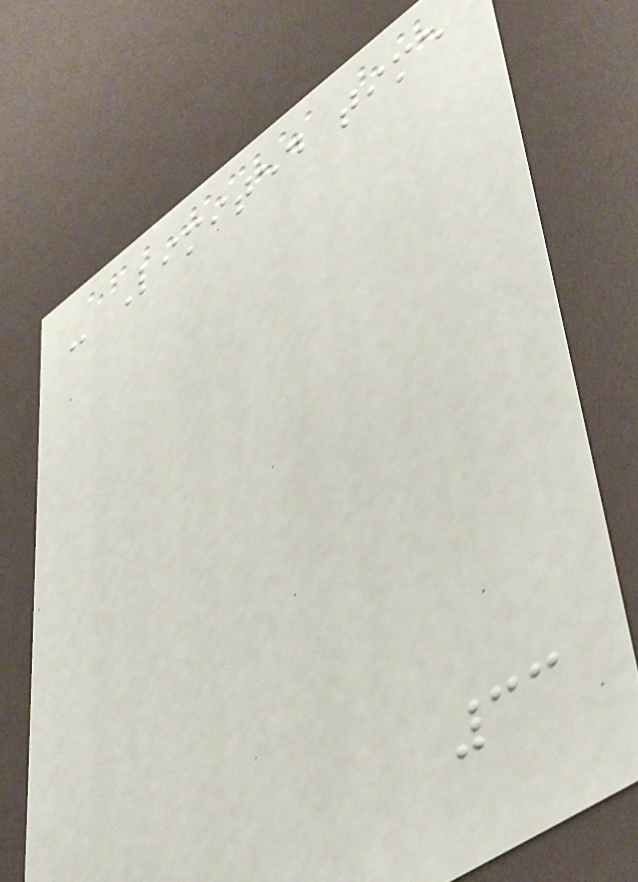- Limited time
33
